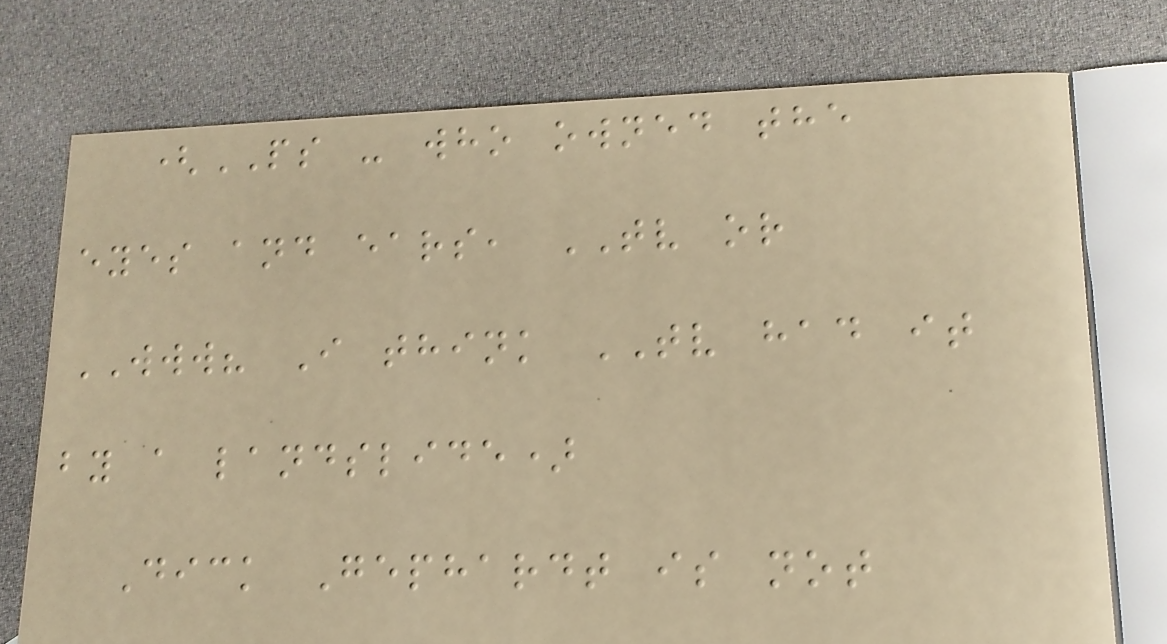(PS - who owned the
eyes and ears, TV or
WWW? I think TV had it
by a landslide)
Dick Gephardt is not
